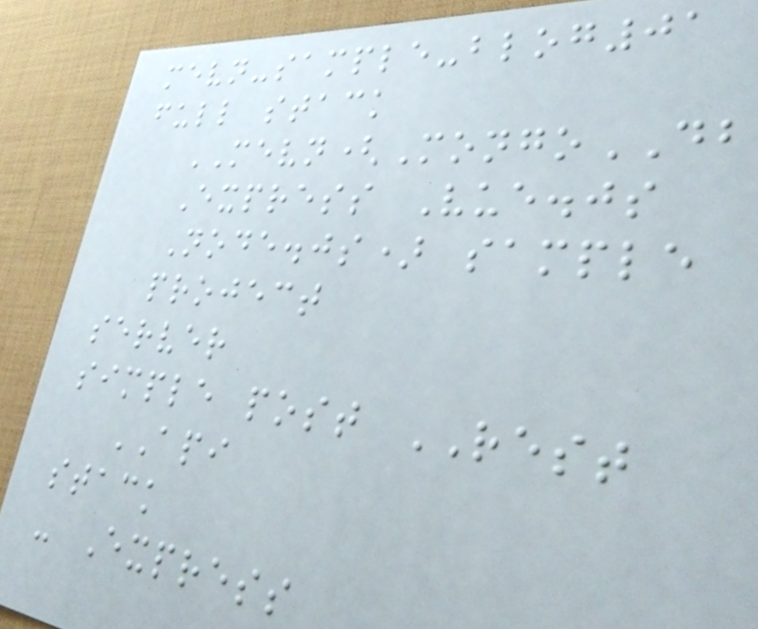mevn-sample-blog01
full stack
MEVN(MongoDB
Express Vue.js
Node.js) sample
project
server
simple post REST
API
stack
- Express
